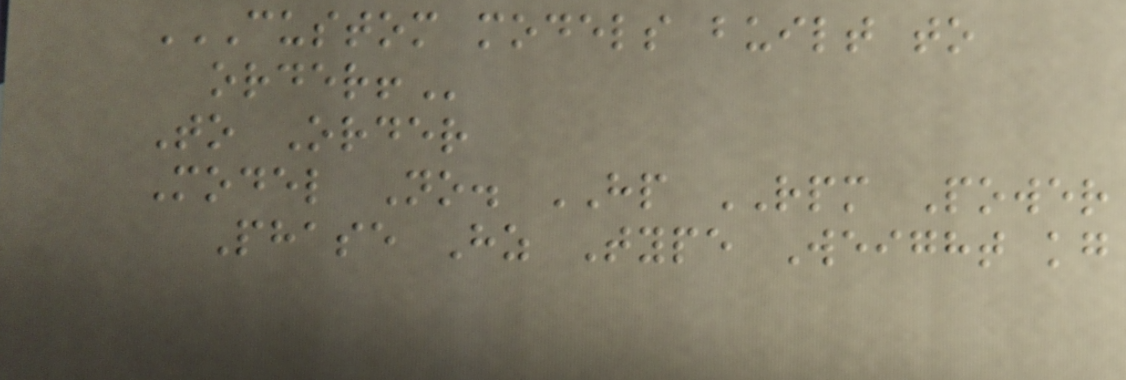CUSTOM MODELS BUILT TO
ORDER!
To Order
Model No. HP RPM Power
Phase Hz Type Weight kg
